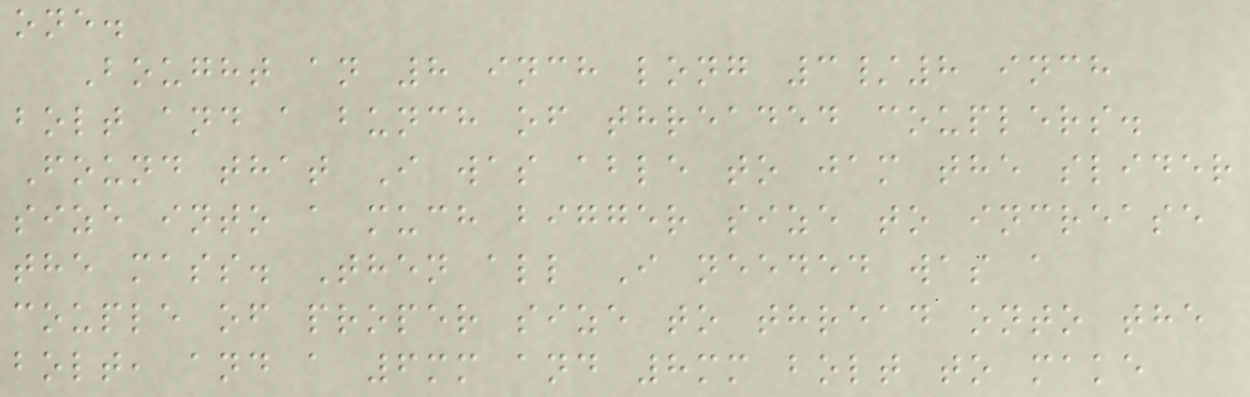one.
Bought an 8 inch long 3/8 inch
bolt and a bunch of threaded couplers.
Found that I was able to jam the slider
size into a much bigger size to increase
the mass. Then all I needed was a
couple of proper size to thread onto the
bolt, and a 6mm and 8mm bolt to make
